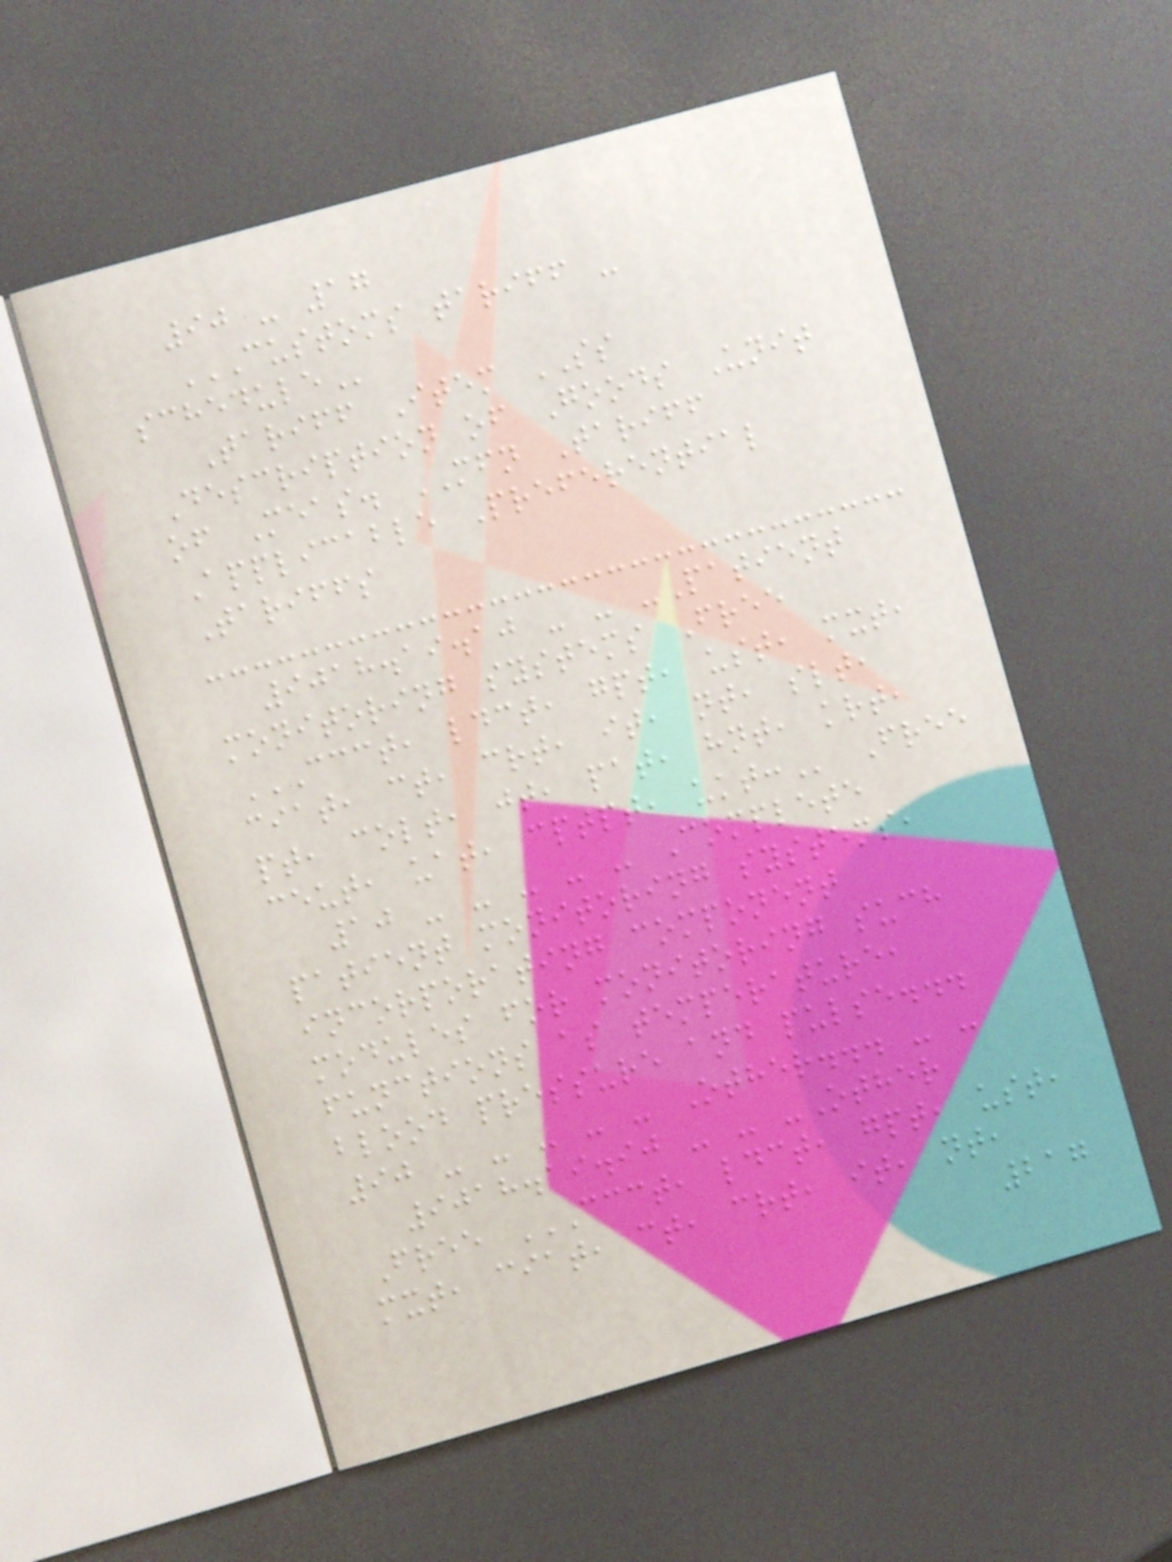90 - 17
CUSTOMS TARIFF -
SCHEDULE
Tariff Item SS
Description of Goods Unit
of Meas. MFN Tariff
Applicable Preferential
Tariffs
9018.19.10 - - -Patient
monitoring systems Free
CCCT, LDCT, GPT, UST, MXT,
CIAT, CT, CRT, IT, NT, SLT,
PT, COLT, JT, PAT, HNT, KRT,
CEUT, UAT, CPTPT, UKT: Free
10 - - - - - Complete
patient monitoring systems,
incorporating component
modules for monitoring such
functions as temperature,
blood pressure and pulse...
90 - - - - - Other... - -
9018.19.90 - - -Other
Free CCCT, LDCT, GPT, UST,
MXT, CIAT, CT, CRT, IT, NT,
217
